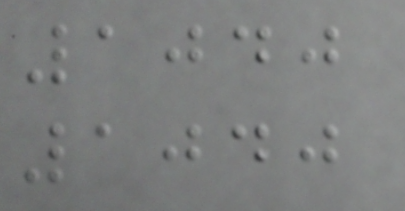1040
1040
